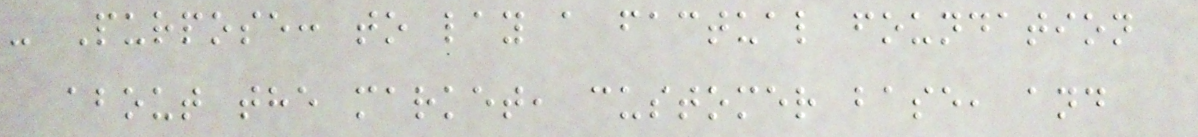- Purpose: to lay a factual foundation
about the market, customer base, and
